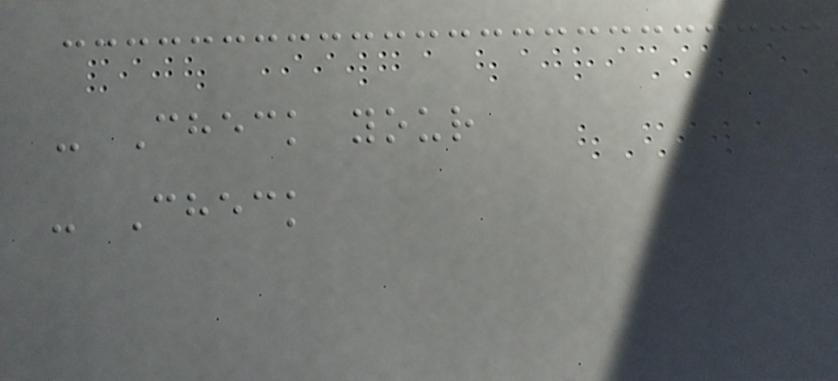- Check your
- Check
